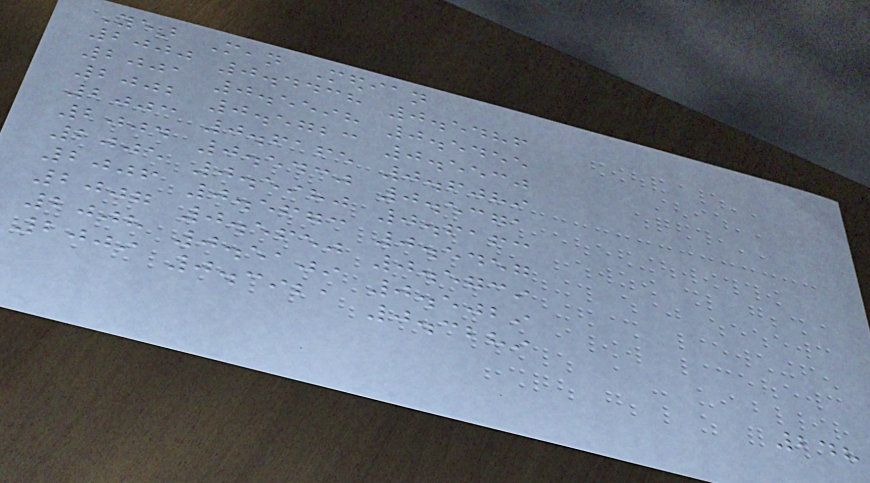Year Mean Median
2000 0.4438 0.5486
2001 0.5598 0.5455
2002 0.5723 0.5530
2003 0.6165 0.6089
2004 0.5430 0.5371
2005 0.5980 0.6163
2006 0.5673 0.5457
2007 0.5650 0.5739
2008 0.5109 0.5029
2009 0.3921 0.3289
248
